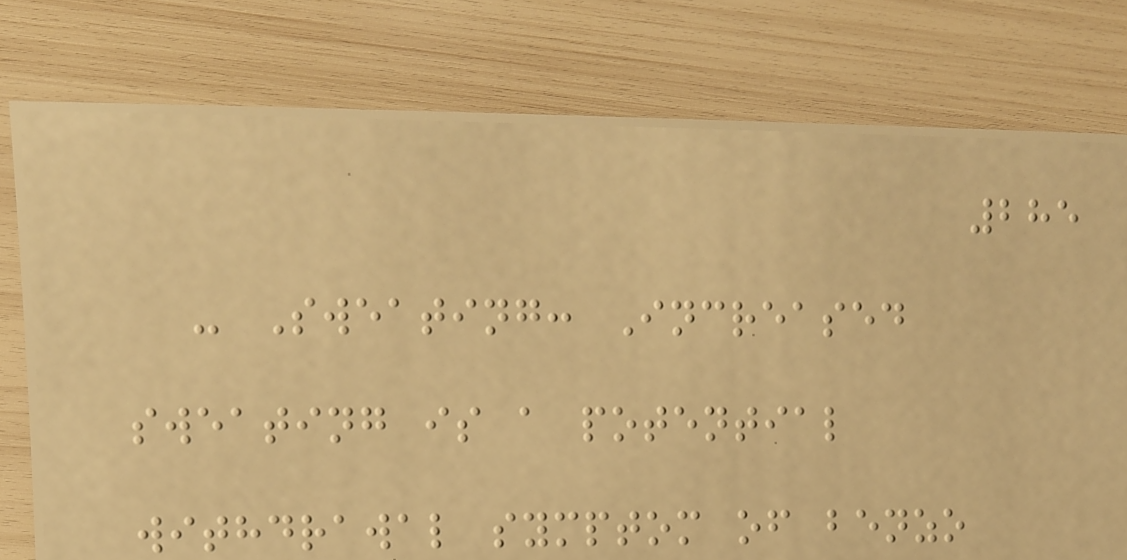285
- Sweating: Increased
sweating is a potential
withdrawal symptom of benzo
